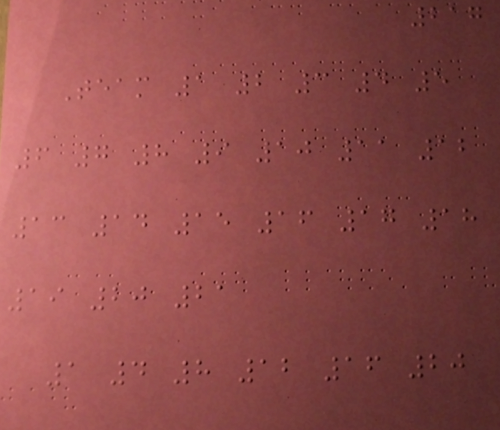217
Team 1 2 3 4 5
6 7 8 9 10 11 12
13 14 15 16 17 18
19 20 21
1 4 8 12 16 20
